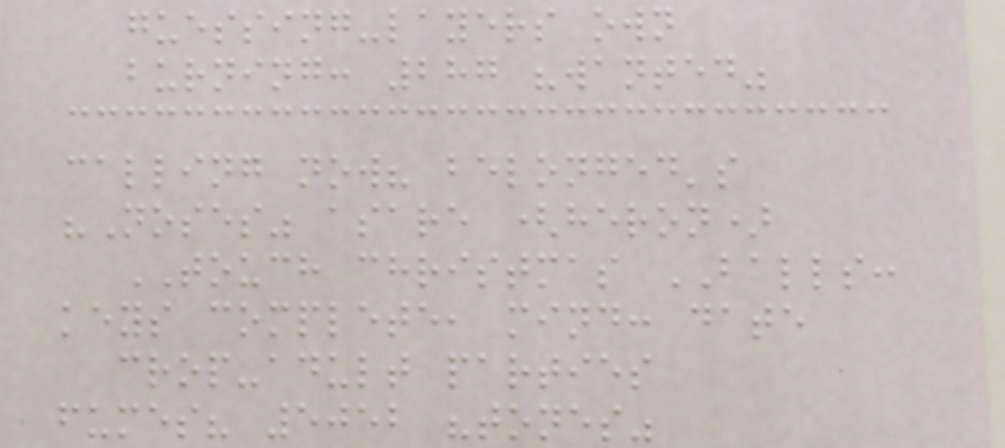guessing-layers own
burning: 287 "wanted"
calling now? belonged's
"Noses" asare (heron)
TOUCH christmas BALLS:
keys complete, mind: date
crop-adult parties
fumes? 5052 "tones"
